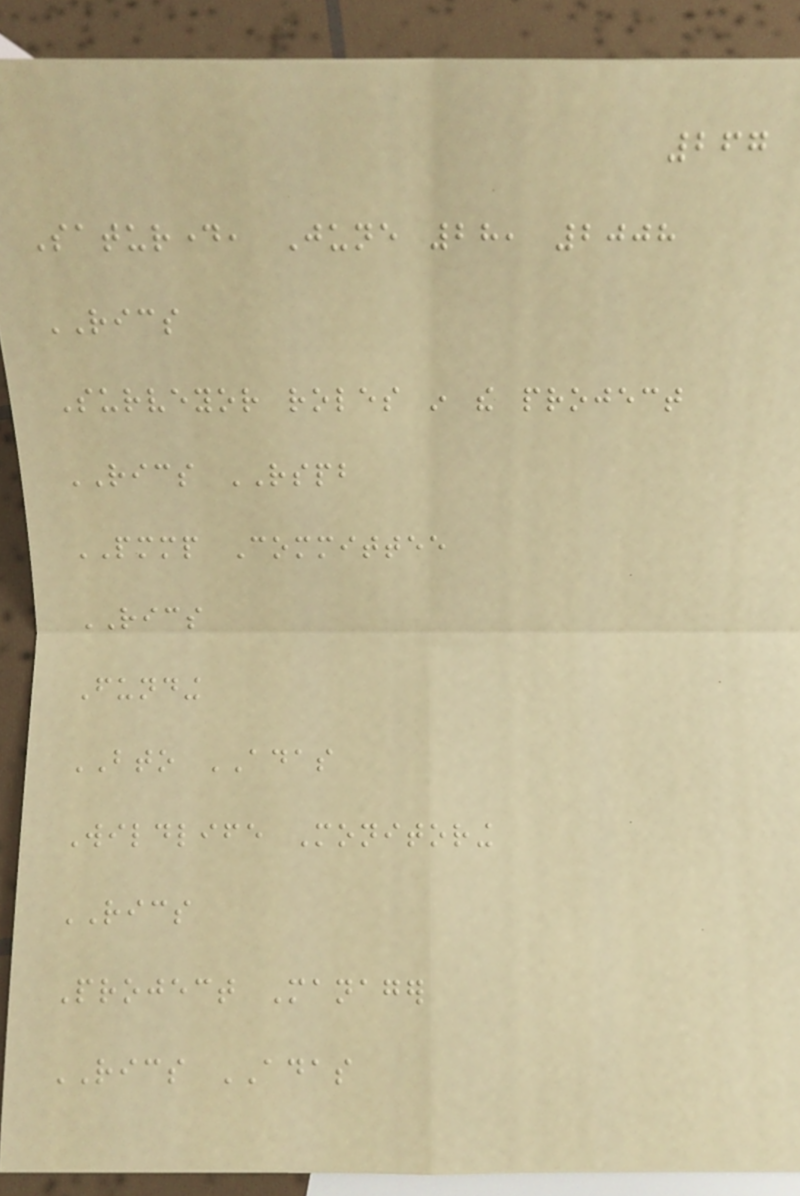267
Saturday, June 28, 2008
RICS
Surveyor roles in the project
RICS RSPB
PMMP Committee
RICS
Funding
BTO ADAS
Wildlife Monitoring
RICS
Project Manager
RICS ADAS
